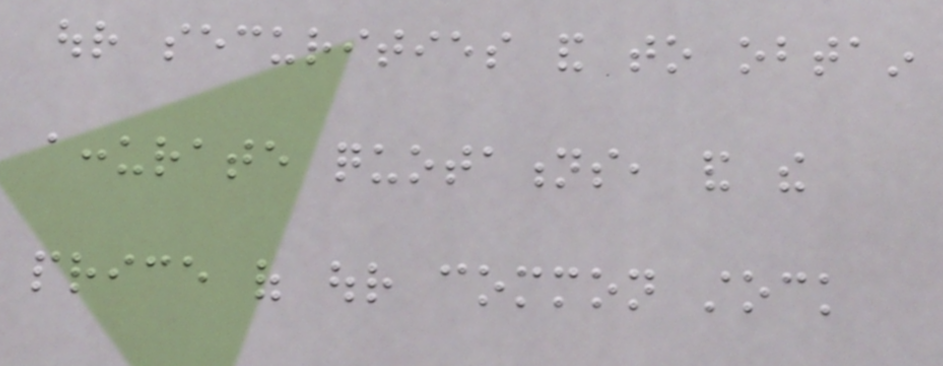our securities and to obtain
accurate quotations, and the
price of our common stock
